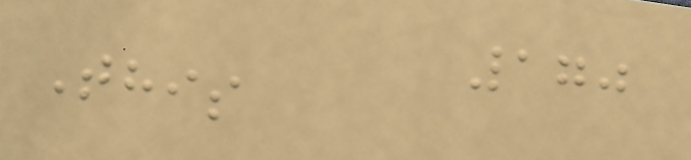170
This
